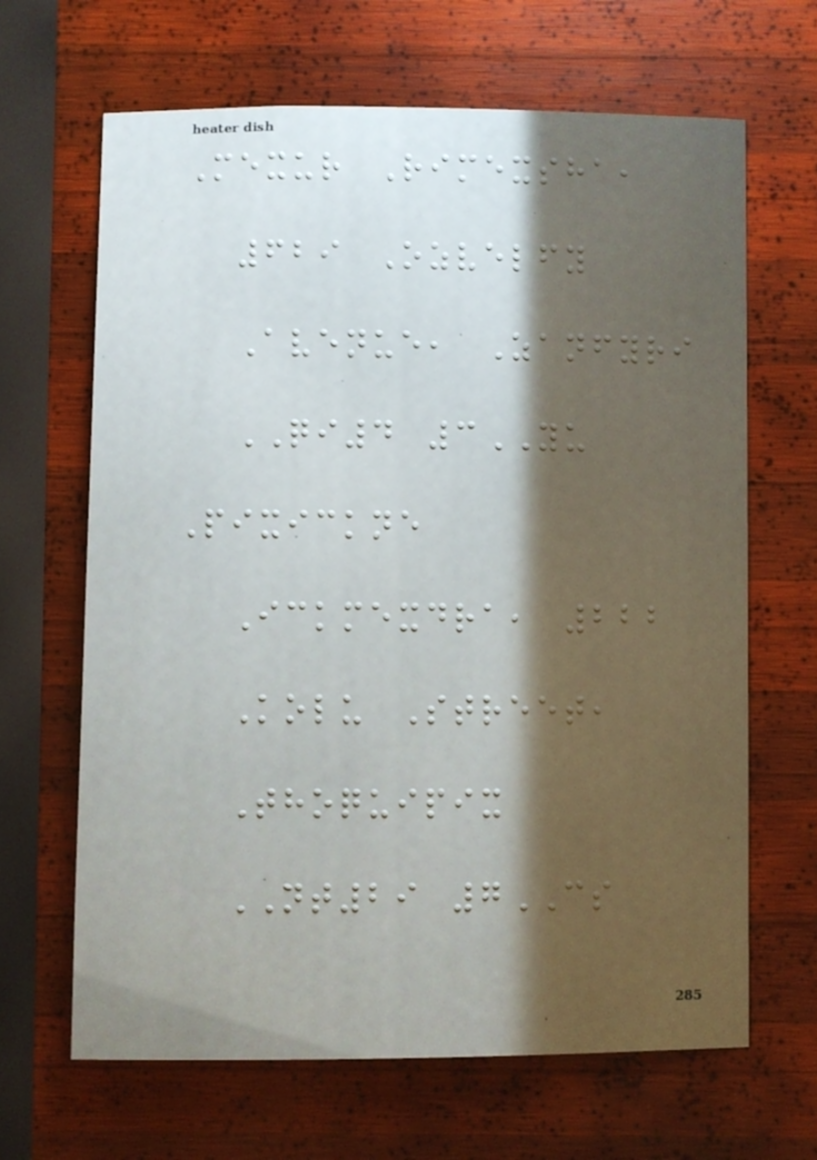Mexur Rimexsha,
629 Ozvelfy
Avenue, Zanfyri
QI4 3YU
Pixickne
Ickmexdra, 222
Kolu Street,
Thoquipix
NT29 7CS
